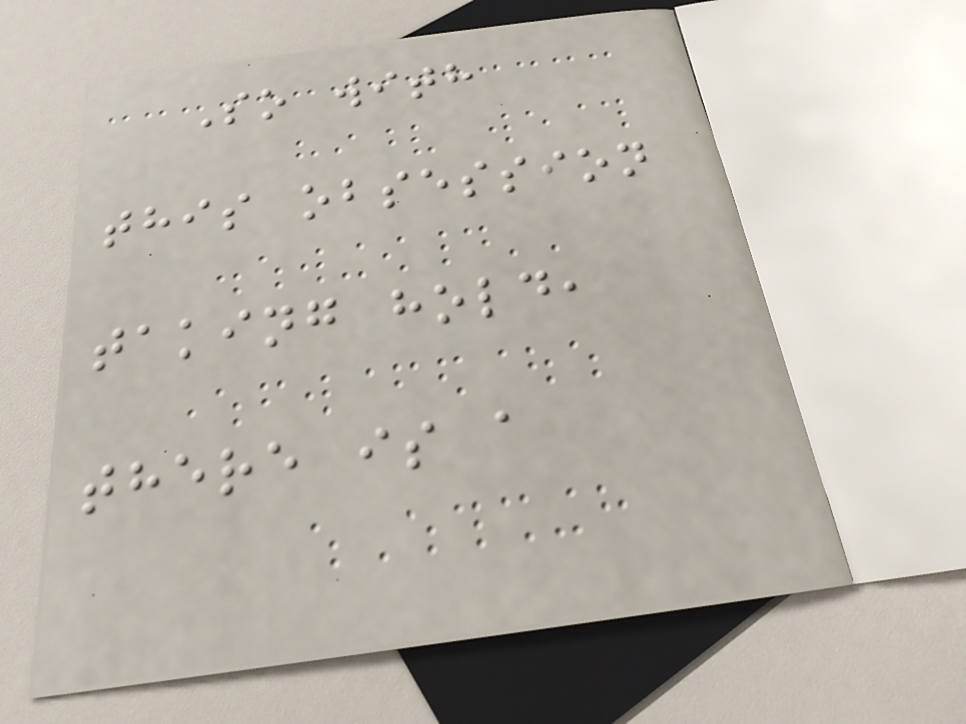So with
this obsession
taking hold,
there is a
